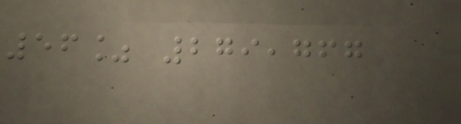56% 279,767
